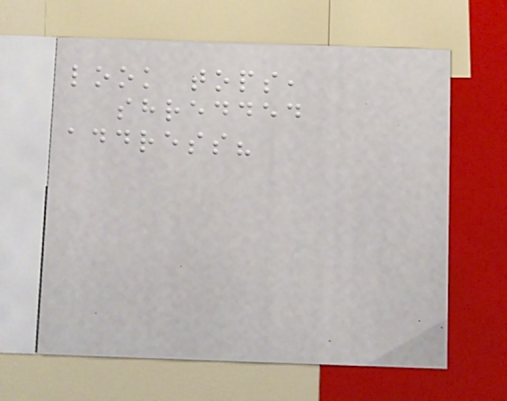look tops,
shredded
address?
